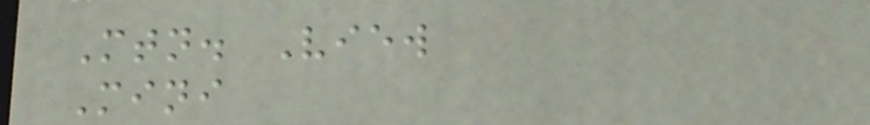Mtn. View
Mini
